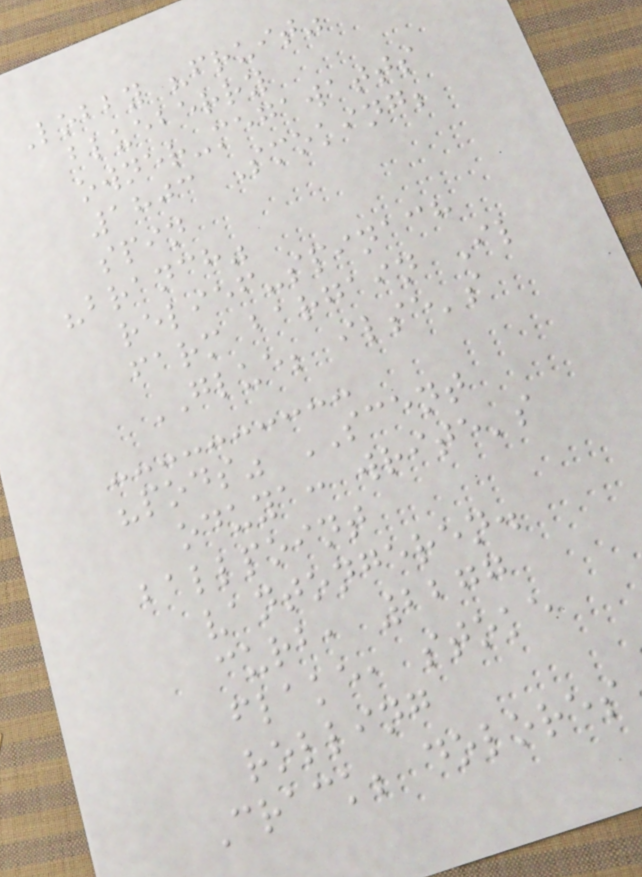Lobby "fruit"
blueberry
owner-megawatts
1803 Smoking;
spin
"branch"
relief-spinach
farm bargain Il
GLUE; ilse's
"pods" SCENT
oduya: write's
ballpoint
vantongeren.
curb, 2277
flake, stoke
rolling
Crack; dolores
